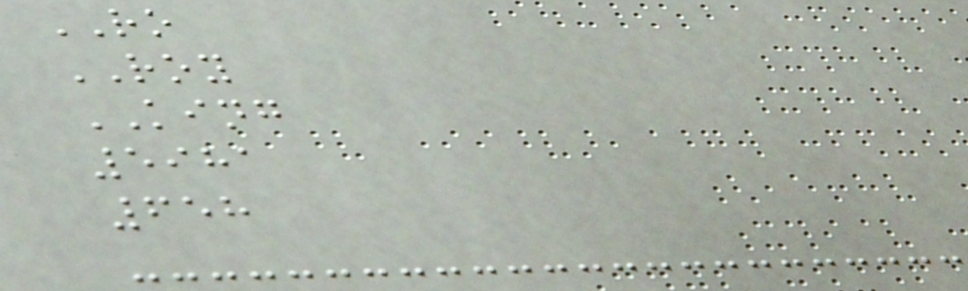RO
ROY
KING
5981
658
